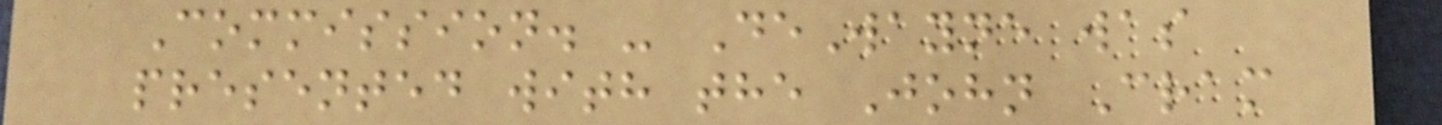Commission. - DeWayne was
presented with the John Cram
